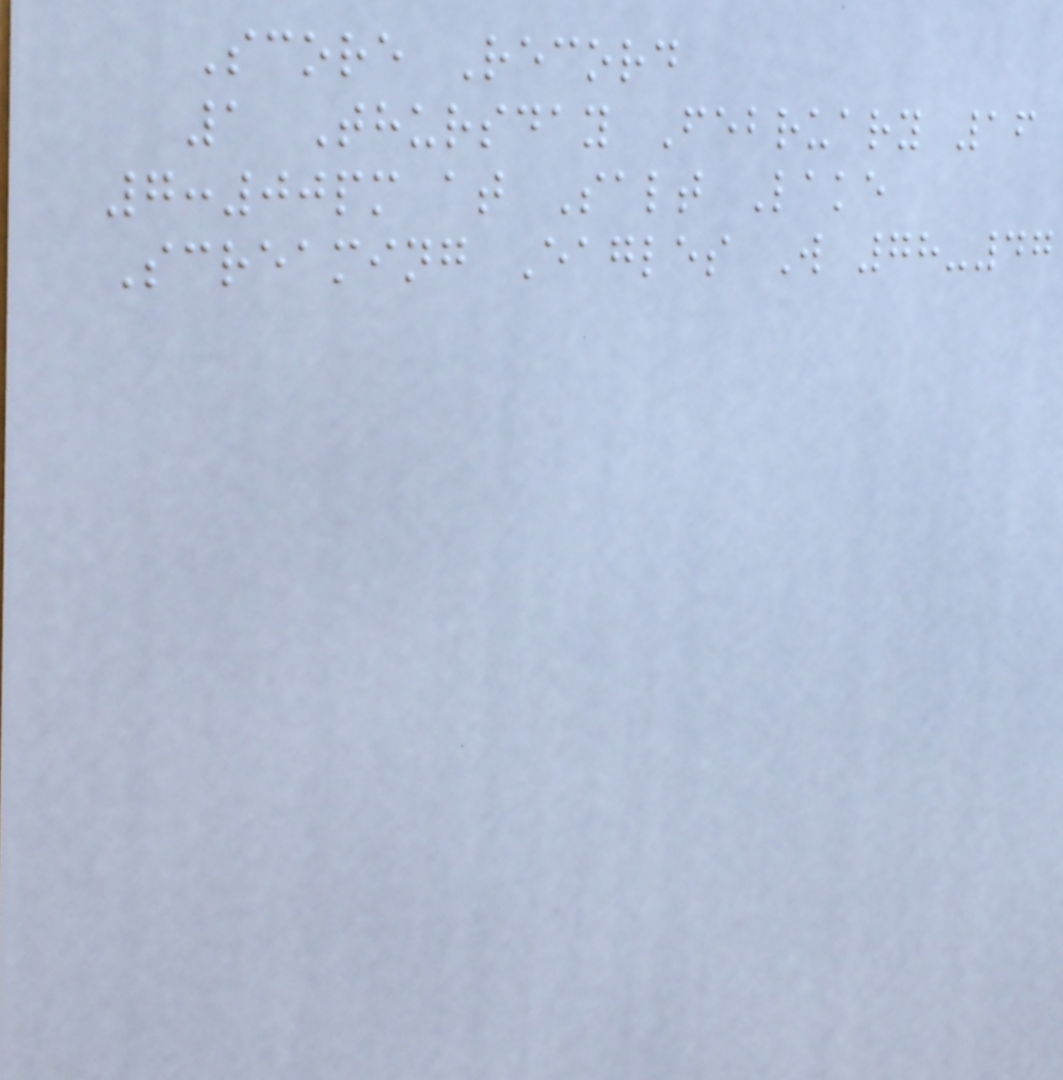Score Record
1 Thursday February 16
7:00pm at Salt Lake
Screaming Eagles W 78-47
